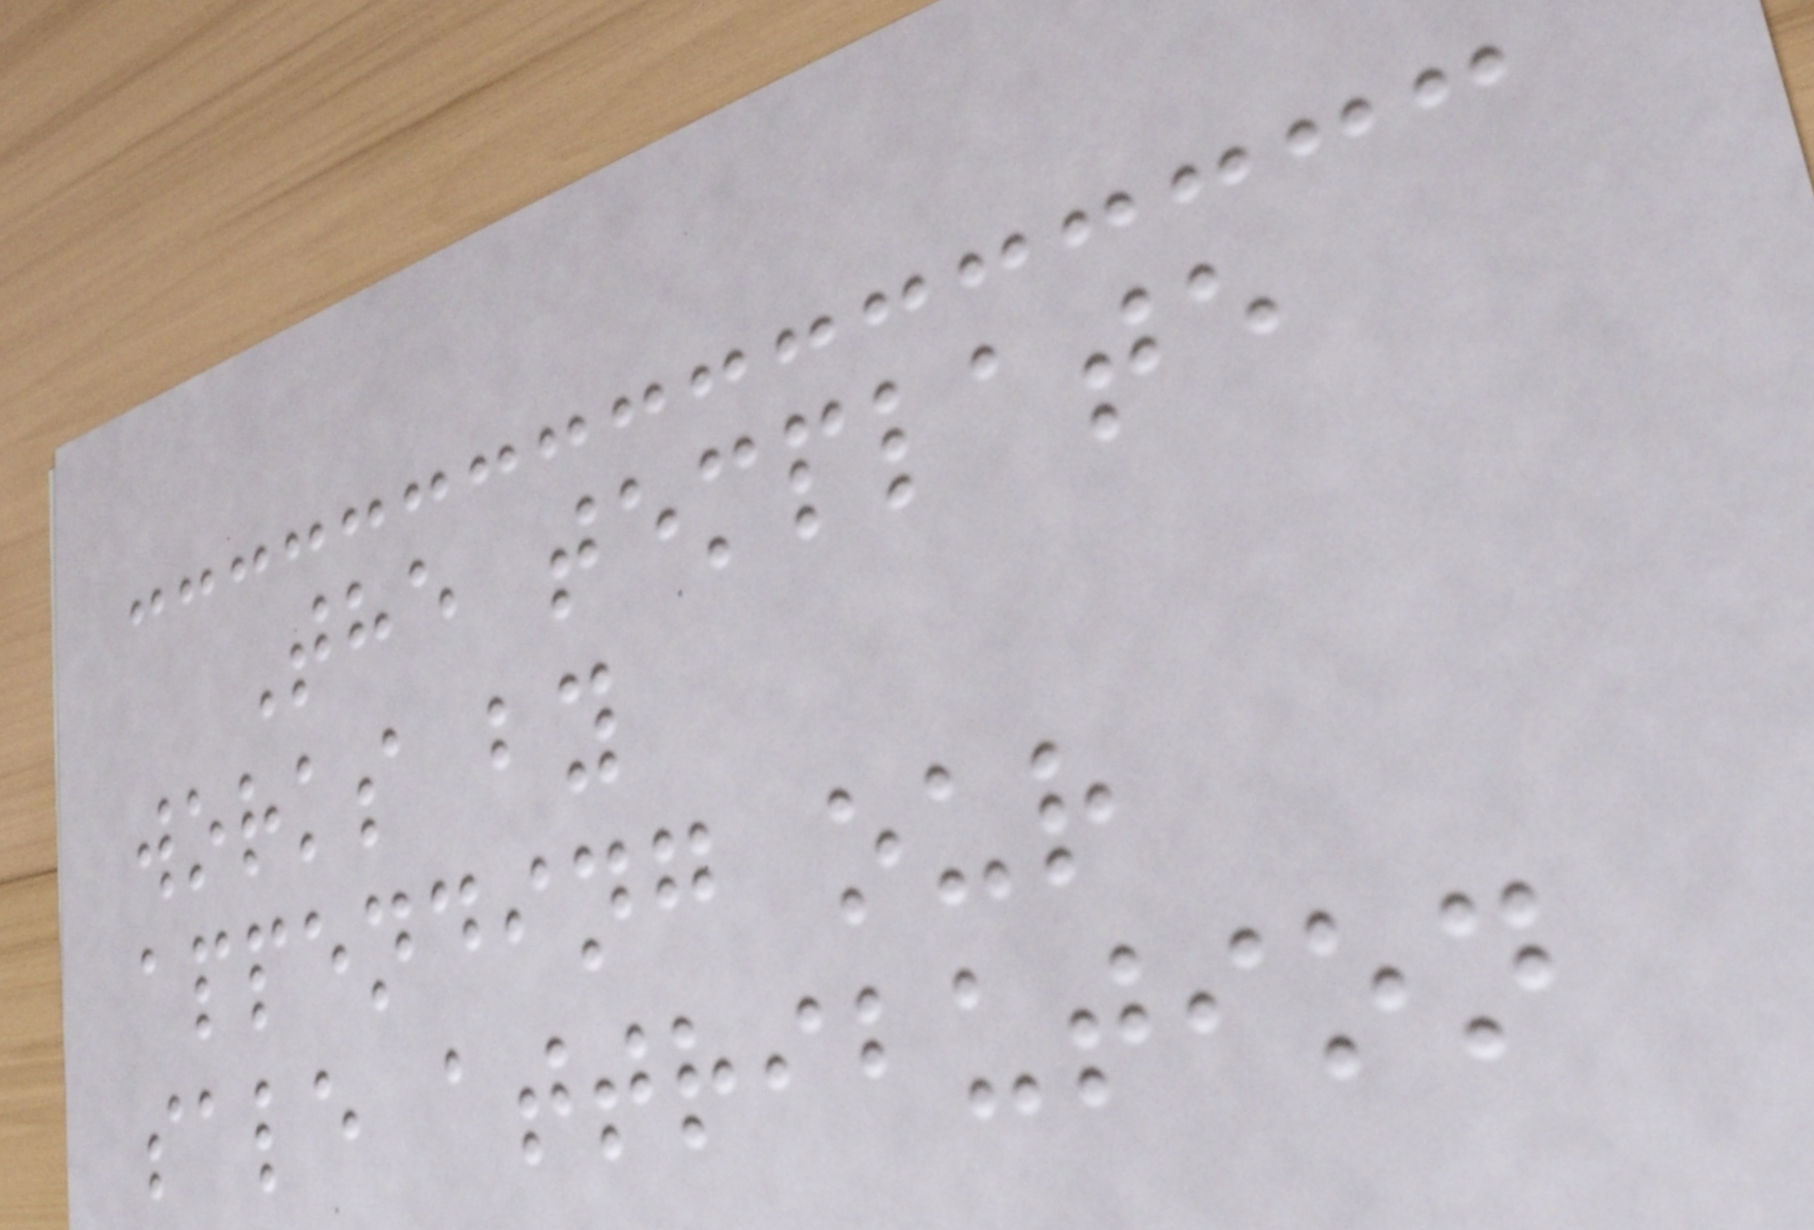The template
works by
appending our
sale attribution
